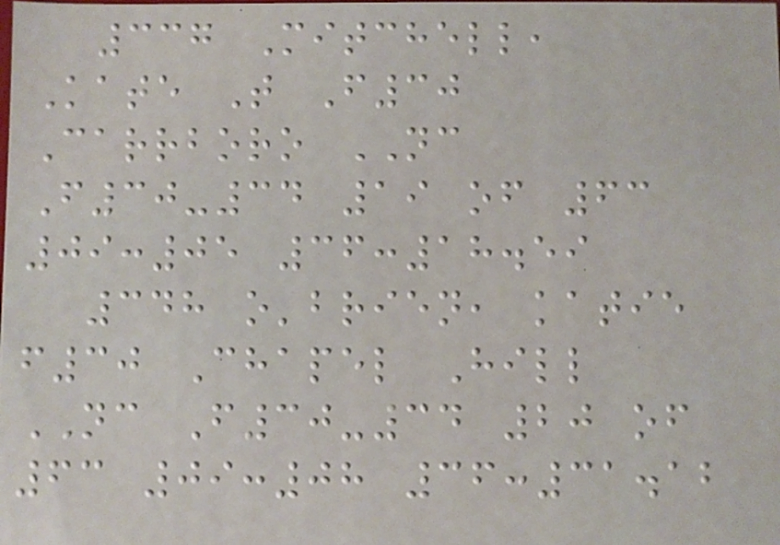337 Mitchell,
Kate T F30
Carrboro NC
F30-34 19 of 63
09:05 36:18.59
348 o'brien, katie
f30 Chapel Hill
NC F30-34 20 of
63 09:08 36:31.12
